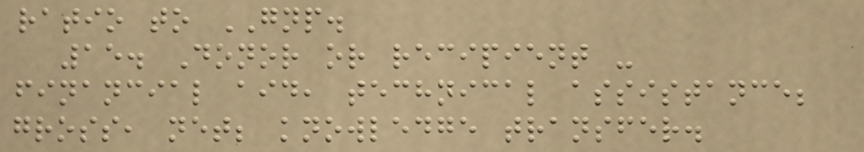ratio to GNP.
15. Donor or recipient -
financial aid, technical assistance;
gross, net; knowledge transfer.
